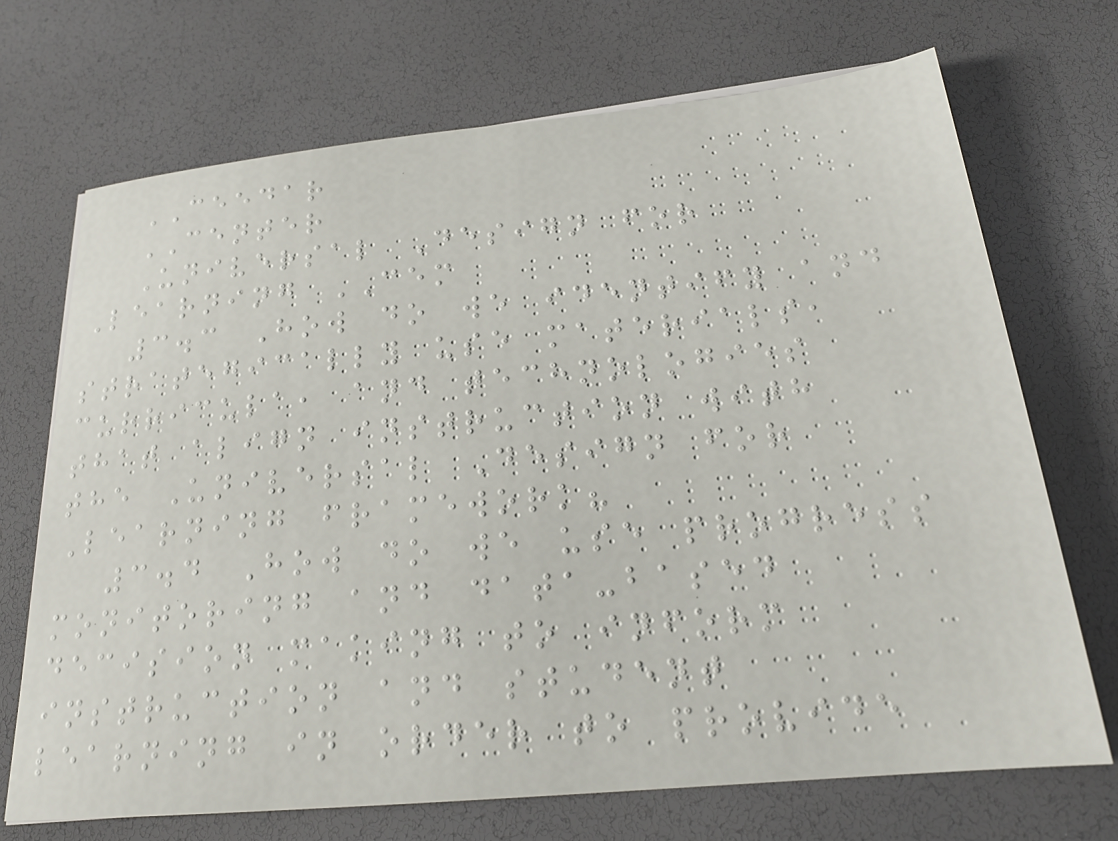CEEDAR
CENTER
Universal Design for
Learning CEM
3.3 How do we identify and
strategically use materials,
curricula, and technologies
that align instruction with
the Universal Design for
Learning framework?
3.4 How do we use progress
monitoring and data-based
decision making to inform
instruction and student
learning in order to provide
